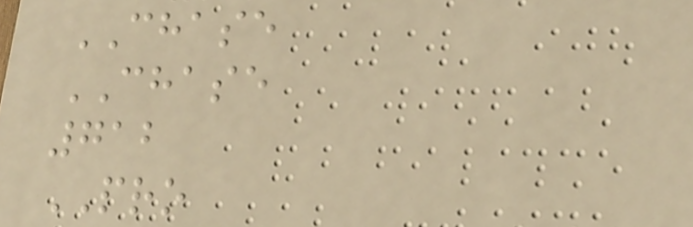CHASE
CHASE
712
PRO
